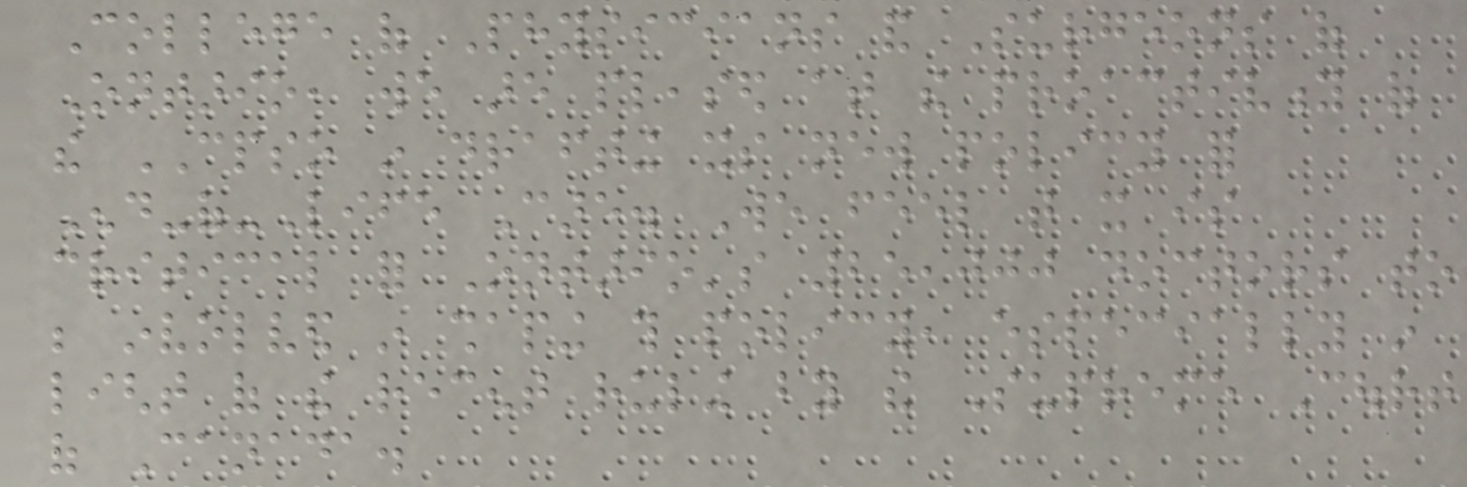College of Physicians and Surgeons of
Ontario, we are pleased at the proactivity of
the CPSO in drafting its new policy for
End-of-Life Care. We feel that it is
critical for Ontario's 25,000 doctors to
be involved in shaping this policy, especially in
light of the recent ruling by the Supreme Court
of Canada.
